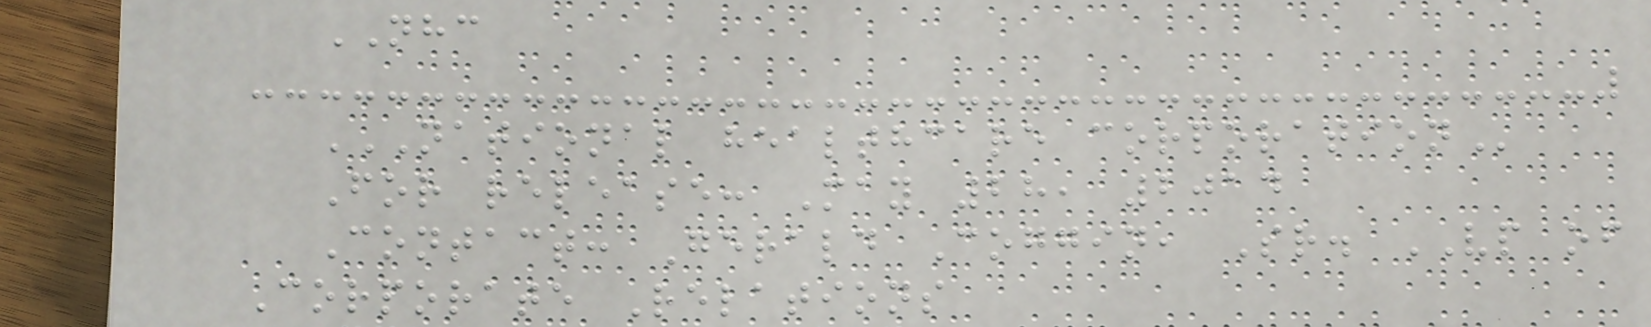NHC
NATIONAL HEALTHCARE CORPORATION
For release: May 28, 2014
Contact: Gerald Coggin, Sr. VP of
Corporate Relations
